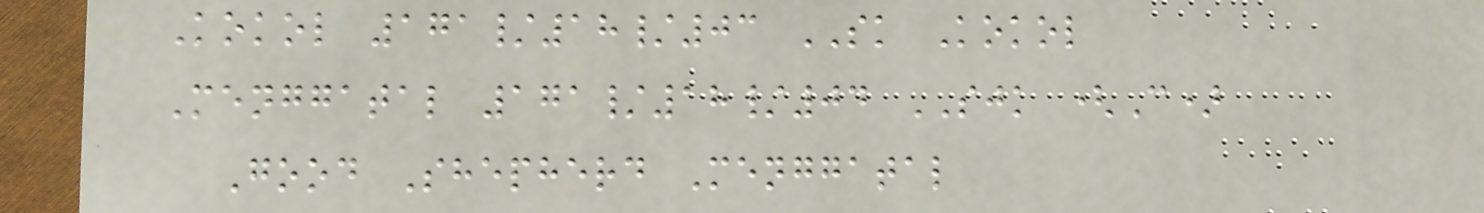Kokol 171/18/03 SK Kokol
Menggatal 171/18/04 SJK (C)
Good Shepherd Menggatal
